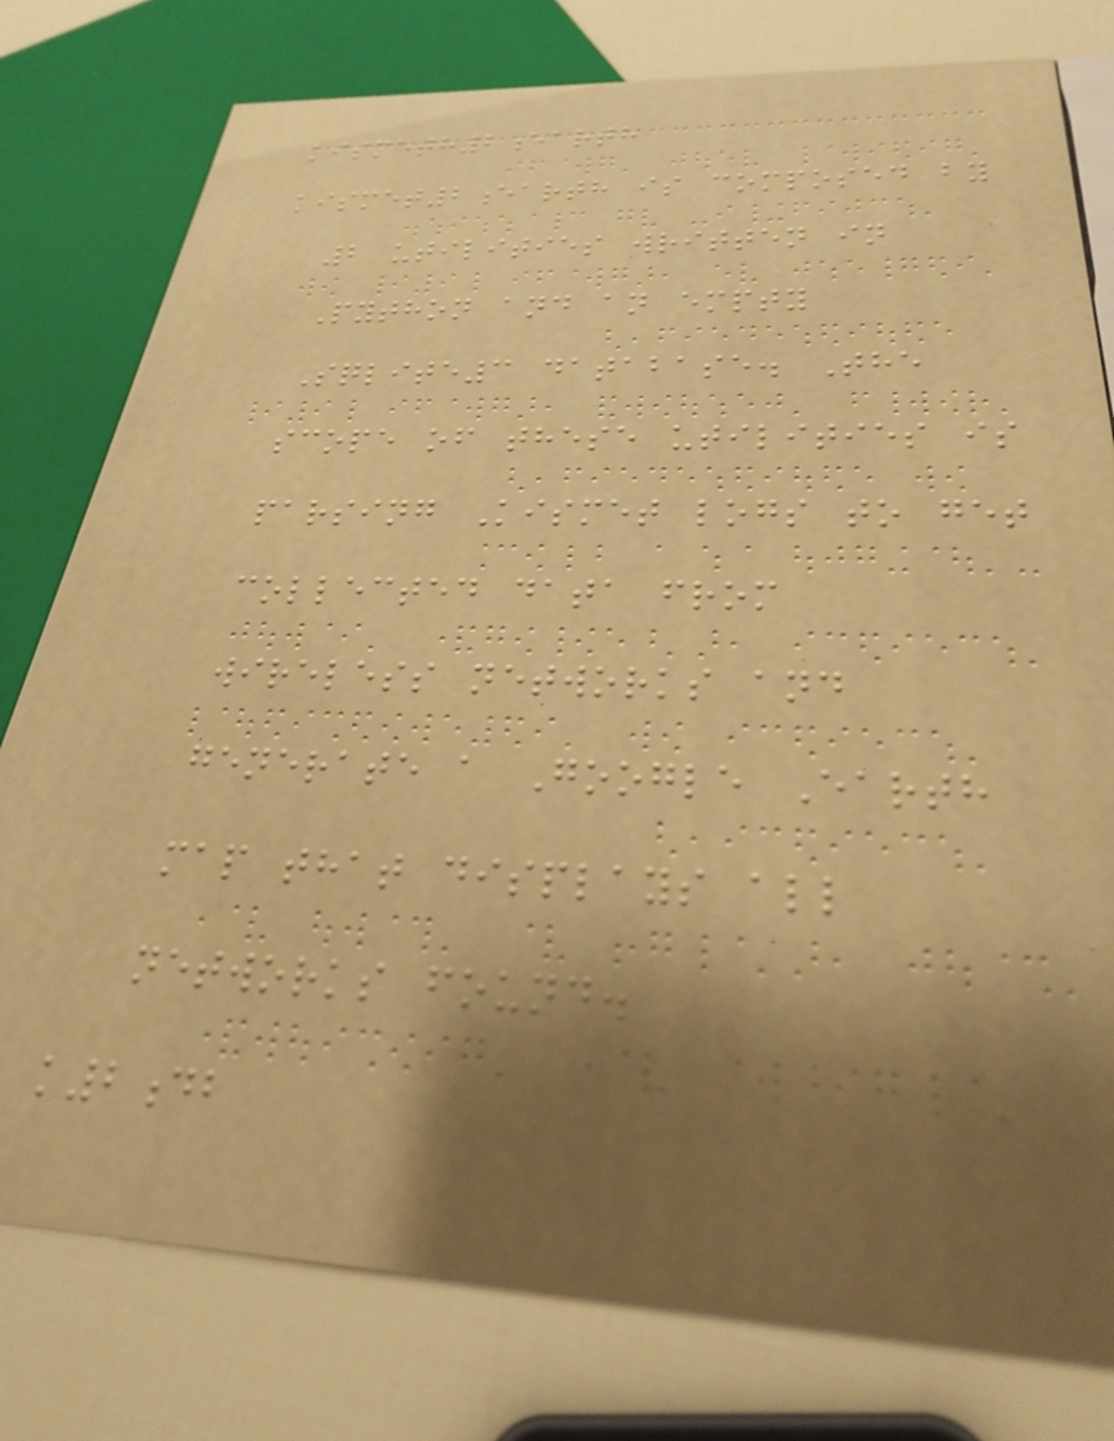kismeth2earth
kismet2earth is composed by
2 utilities written in
Python and an empty
Sqlite3 database. The
scope of these utilities is
parsing Kismet logs to get
collected data from
wireless networks and
generate a Google Earth
map that displays all
networks found.
k2db
